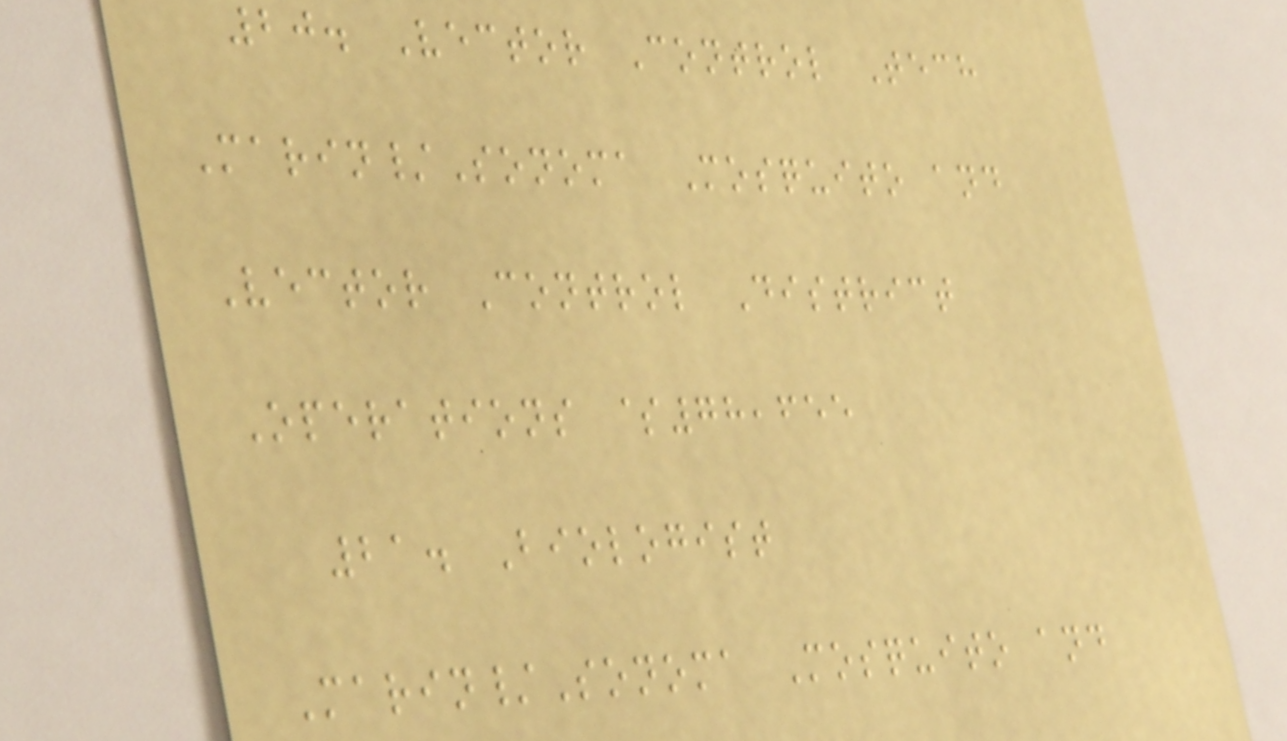20. Vector Control Tech
Marin/Sonoma Mosquito and
Vector Control District
Operations $78,655
21. Biologist
Marin/Sonoma Mosquito and
